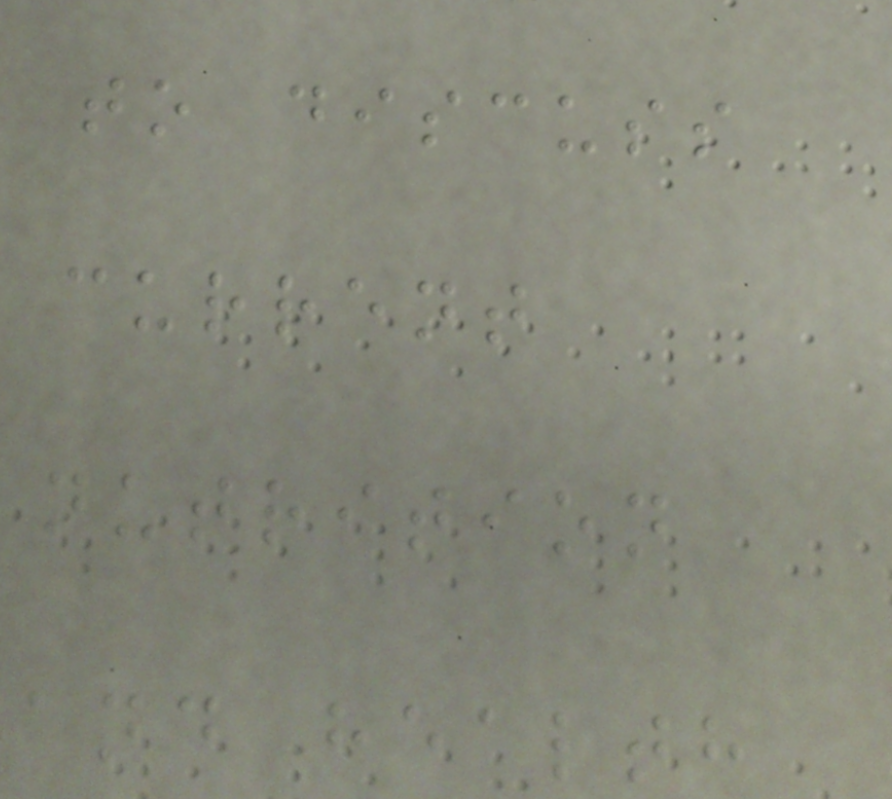to discuss
current
nutrition
and health
